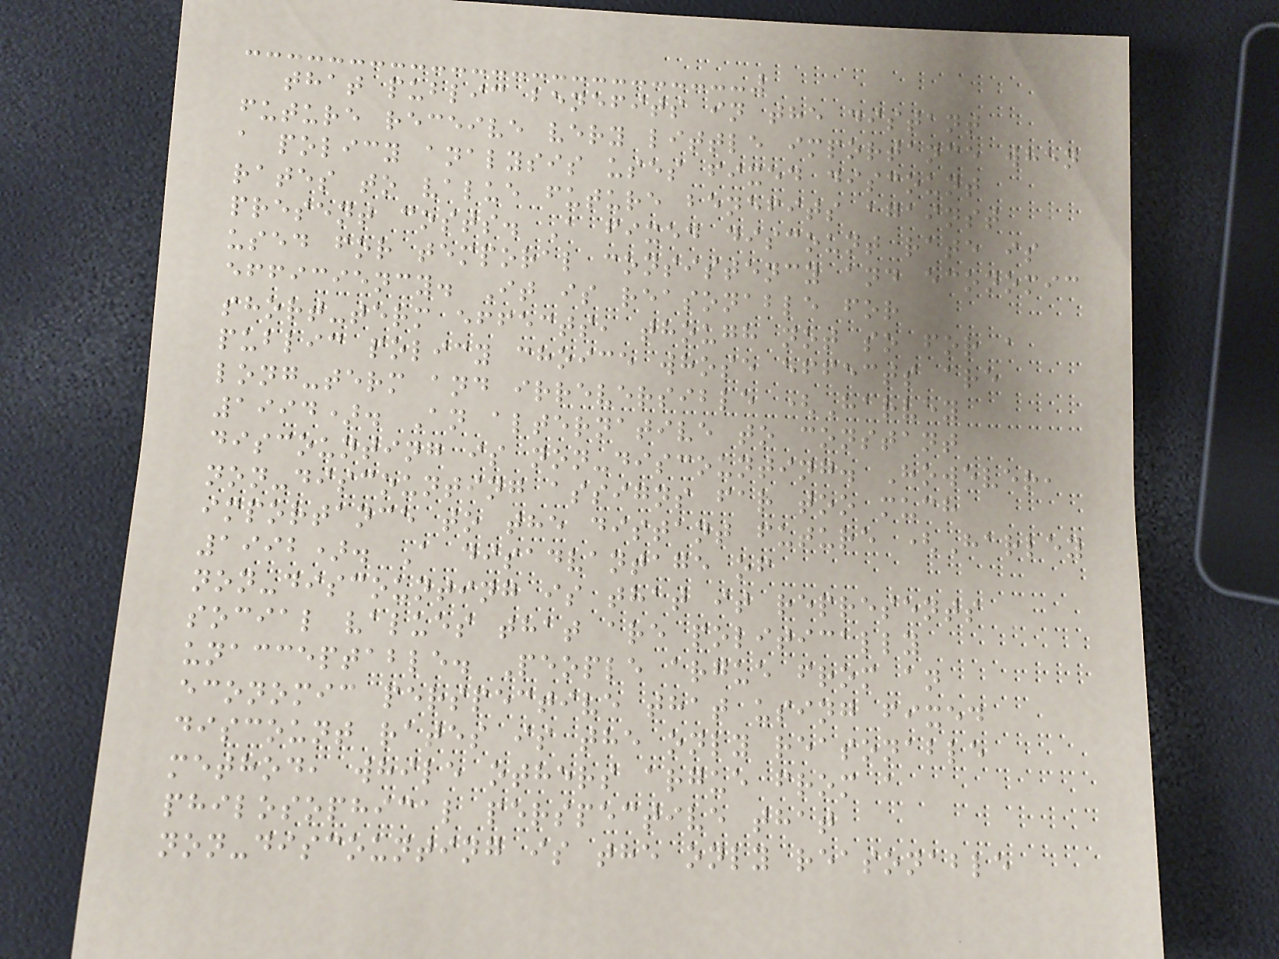that public benefits in the distant
future receive very little importance when
a policy analysis uses fixed discount
rates to value future benefits against
present costs. A fixed discount rate is
used for temporal consistency and economic
efficiency. It is reasonable for
short-term effects, though not so for a
public policy choice whose effects are
long-term and irreversible (Harvey
1994). An alternative to constant
discounting is non-discounting. However,
non-discounting assigns far too much
importance to the distant future (Harley
1992). A disadvantage of
non-discounting is that it represents
social values that are politically
unacceptable. People argue from an
economic perspective that using fixed
discount rates is the only reasonable
method, while others argue from a
philosophical perspective that
non-discounting is the only reasonable
